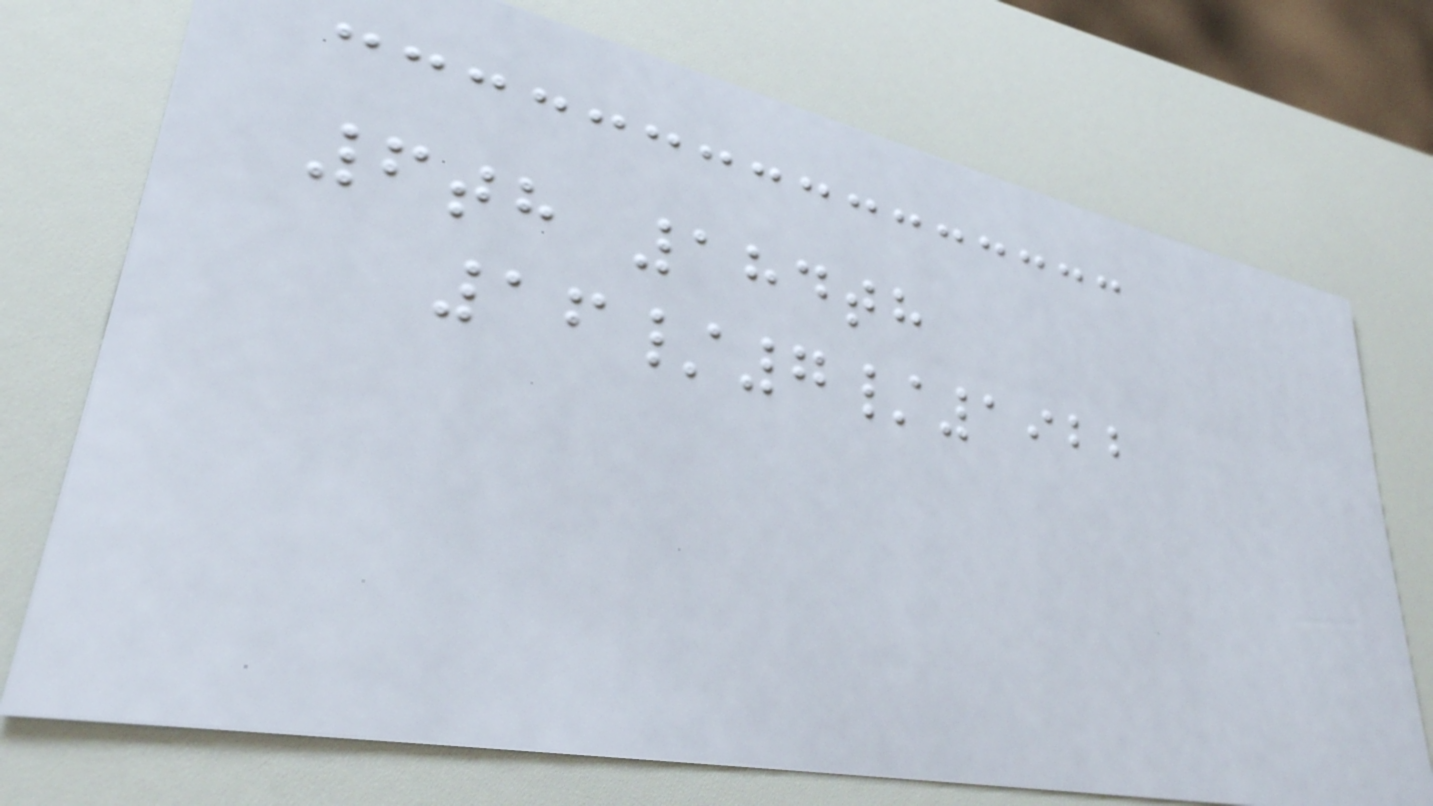6th 184th
16/7/1922
